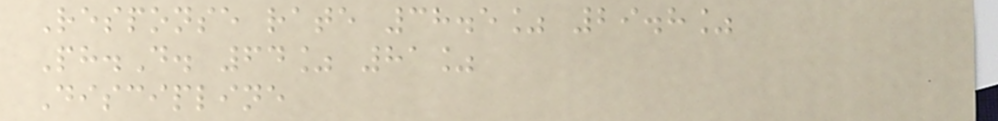Response rate 38.5% 29.8%
Ph.D. 64% 81%
Discipline
